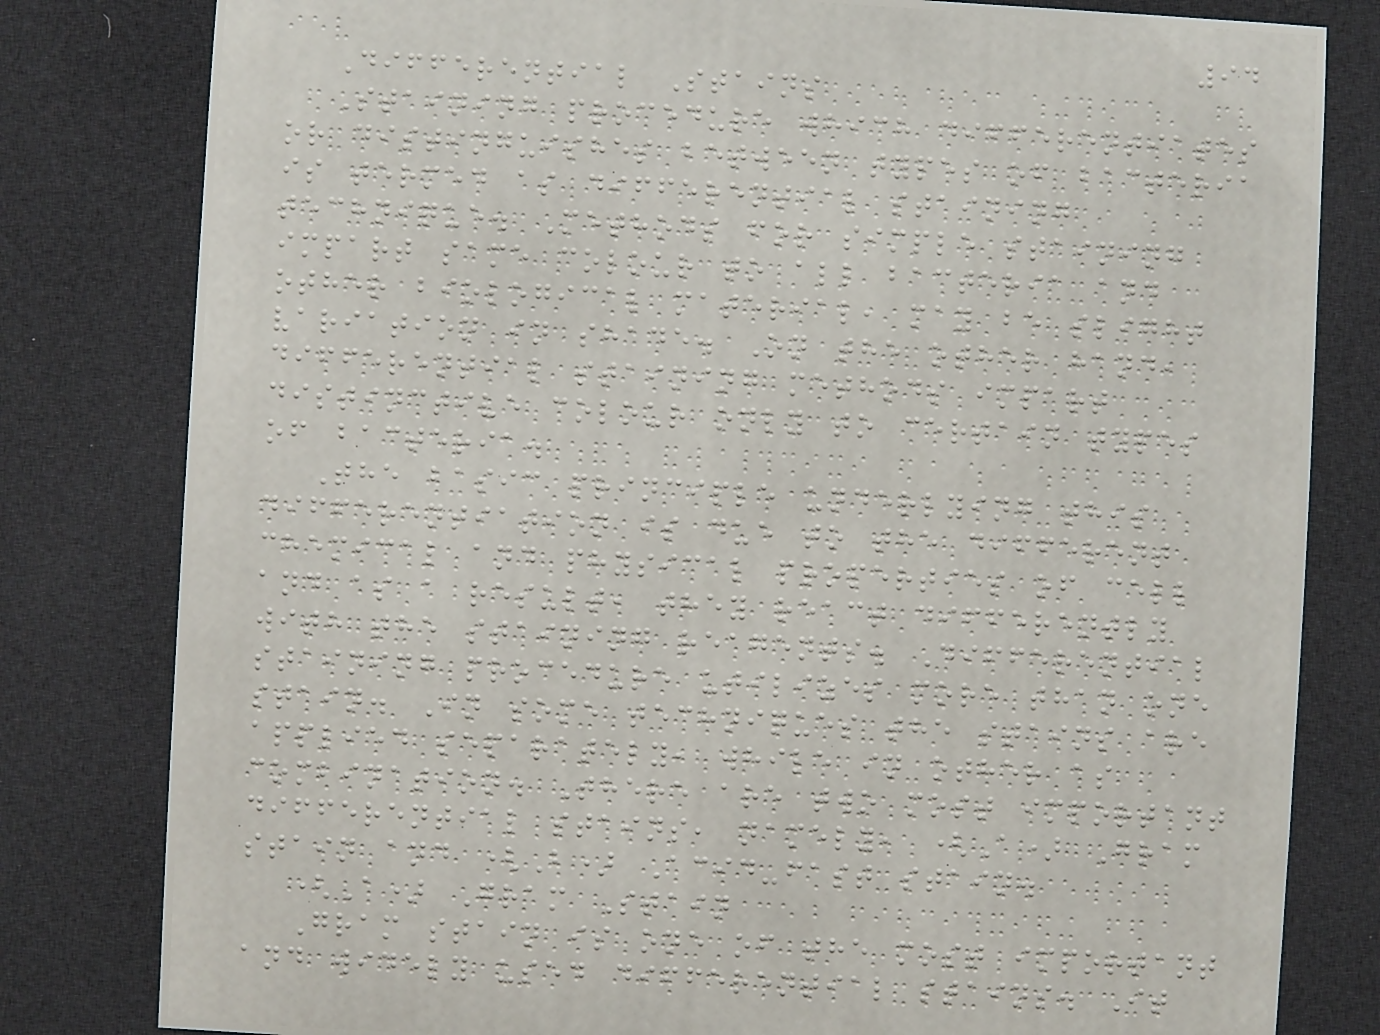94
Differential Stains
Staining procedure which differentiates
or distinguishes between types of bacteria
is termed as differential staining
technique. Methods for simple staining
impart same colour to all bacteria and
other biological material, may be slight
variation in shade. On the other hand,
differential staining methods impart
distinctive colour only to certain types
of bacteria.
The basic principle underlying this
differentiation is due to the different
chemical and physical properties of cell
and as a result, they react differently
with the staining reagents. Differential
staining procedure utilizes more than one
stain. In some techniques the stains are
applied separately, while in other as
combination. There are two most important
differential stains, namely, (A) Gram
stain and (B) Acid-fast stain.
(A) Gram Stain
Gram stain is one of the most important
and widely used differential stains. It
